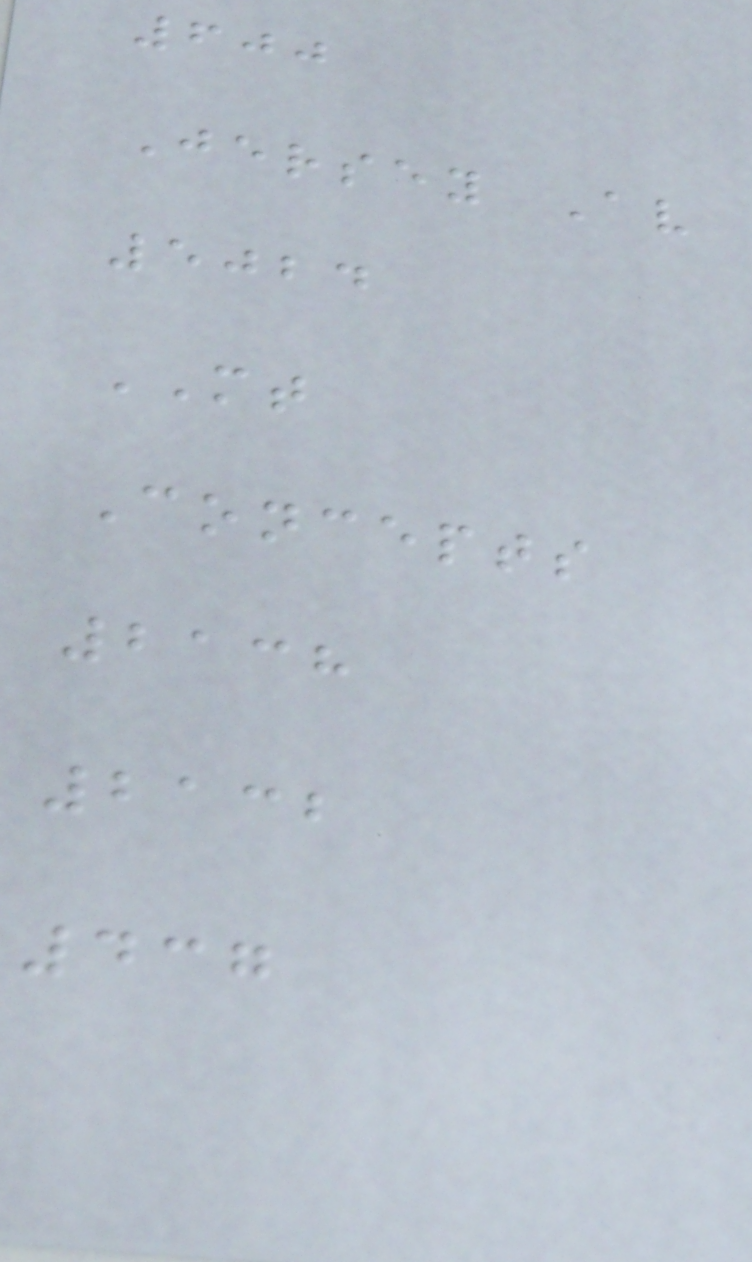600
Jersey Av
5024
MT
Concepts
2138
2132
437
